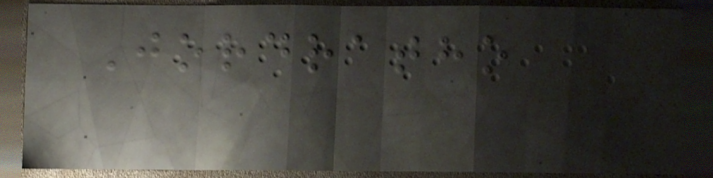Jordratho
